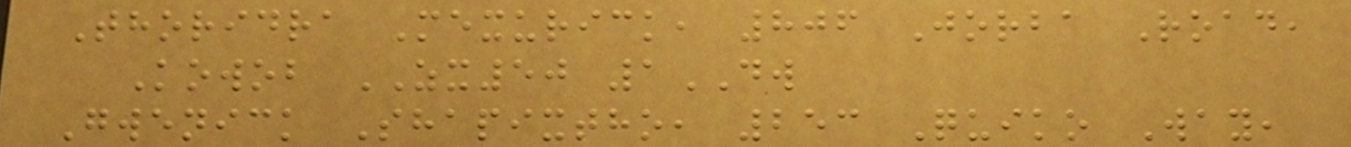Thoridra Mexurick, 806 Jorba Road,
Kowob ZX50 1DW
Gwenick Shapixtho, 253 Quiko Way,
